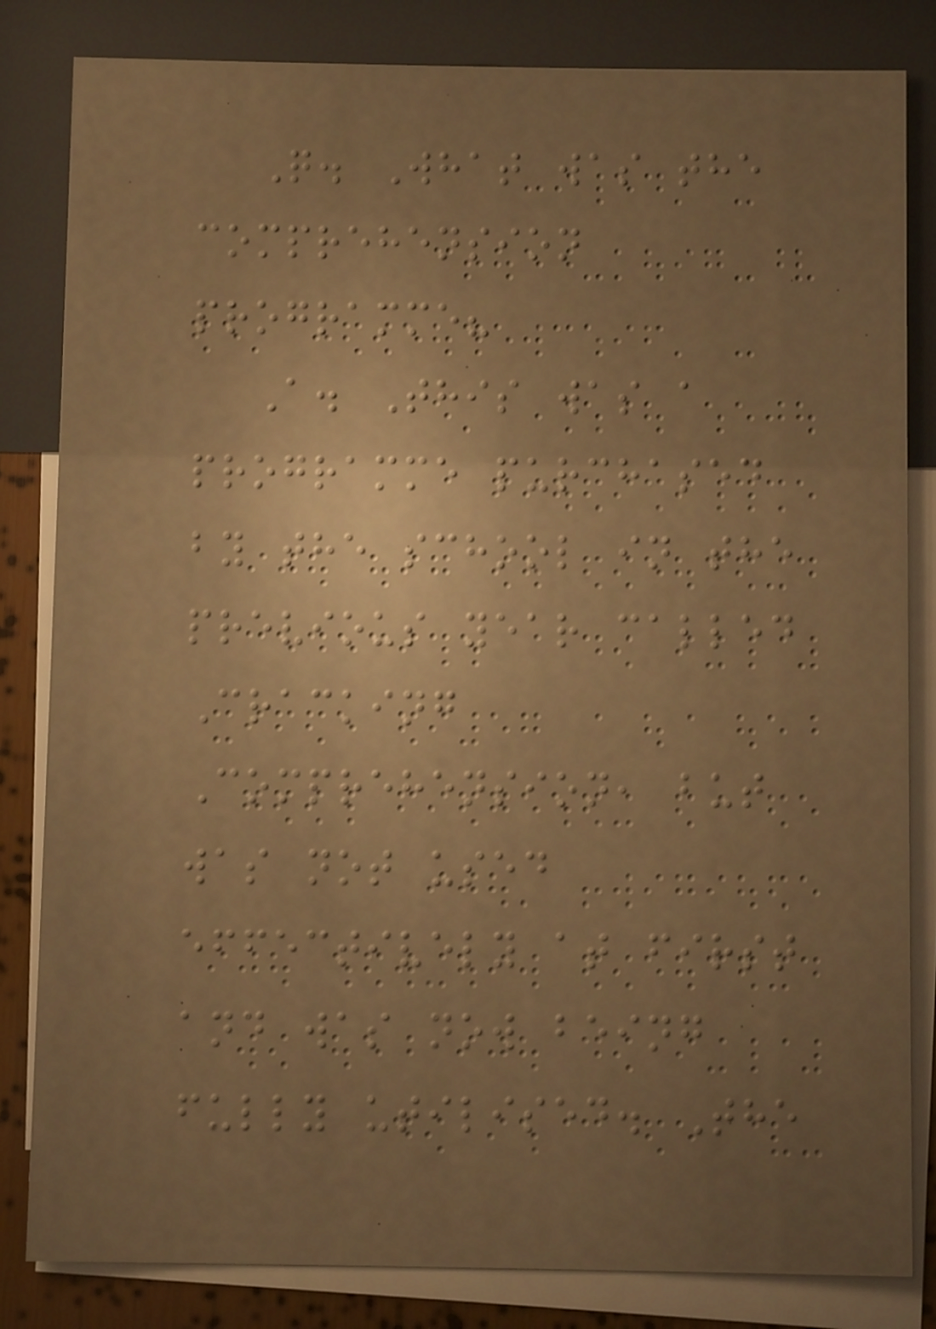Q. What was the
comprehension
programme?
A. This was a
programme purchased
by the school in the
previous year called
Cracking
Comprehension, but
was not used
effectively at first
and was now being
fully utilised. The
